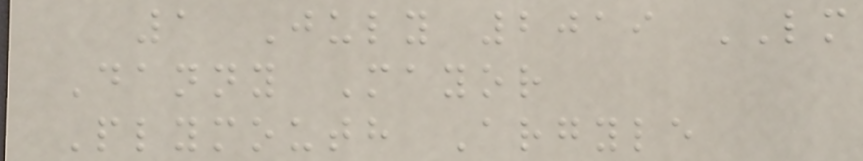1 July 2019 LM
Danny Mayor
Plymouth Argyle
